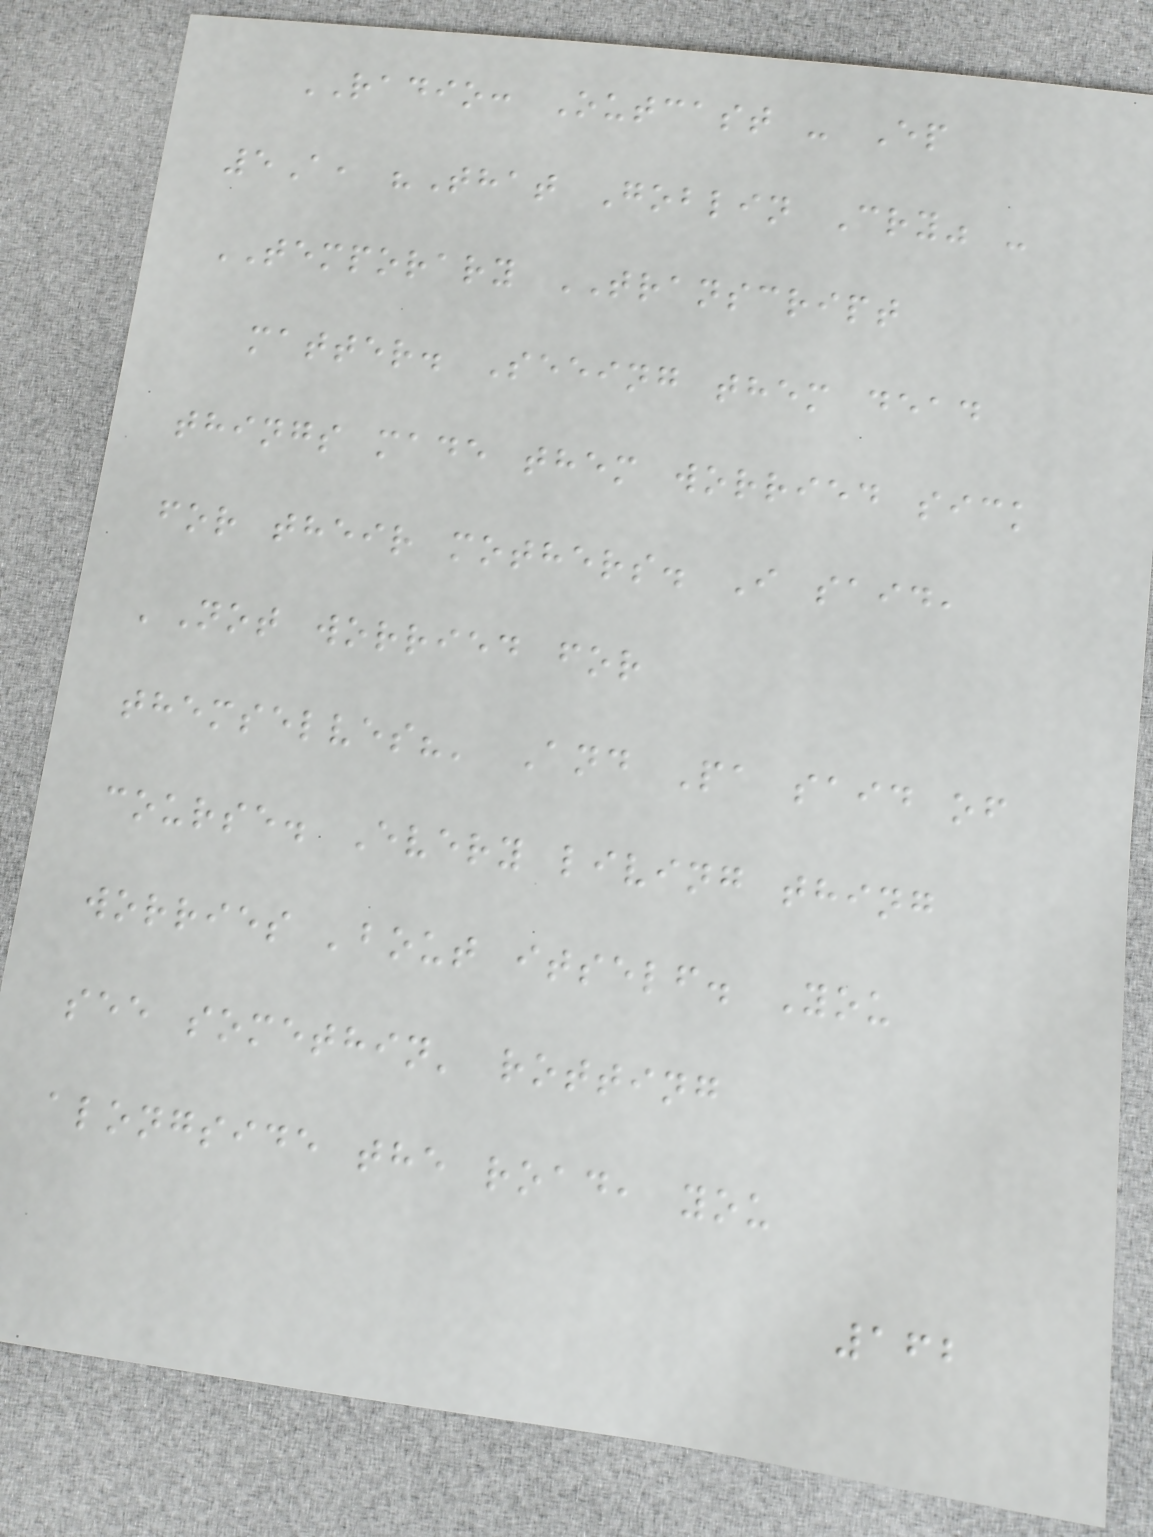RADIO: Outcast - Ep
5A, "That Goblin Cry" -
TEMPORARY TRANSCRIPT
matter. Seeing them dead
things made them worried sick
for their mothers. I said,
'Not worried for
themselves?' And Pa said of
course. Every living thing
worries 'bout itself. You
see somethin' rotting
alongside the road, you
162
